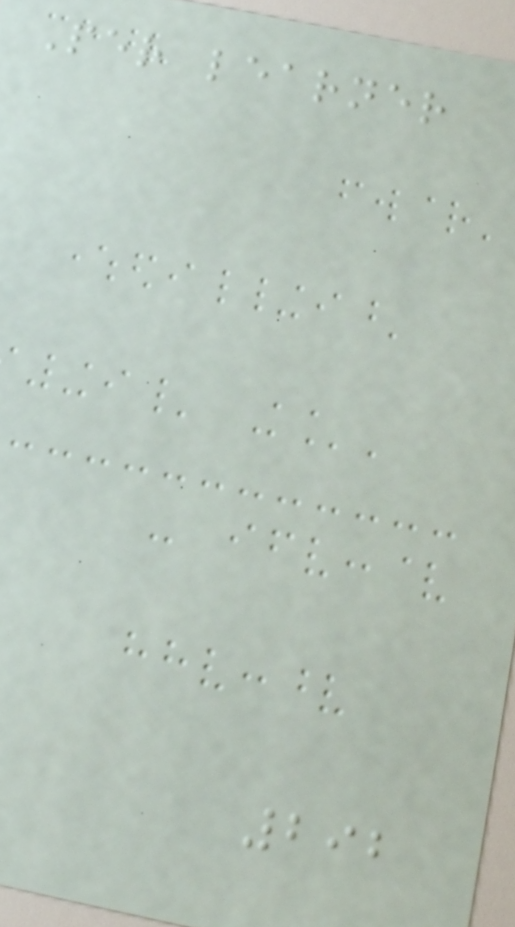Per learner
292
